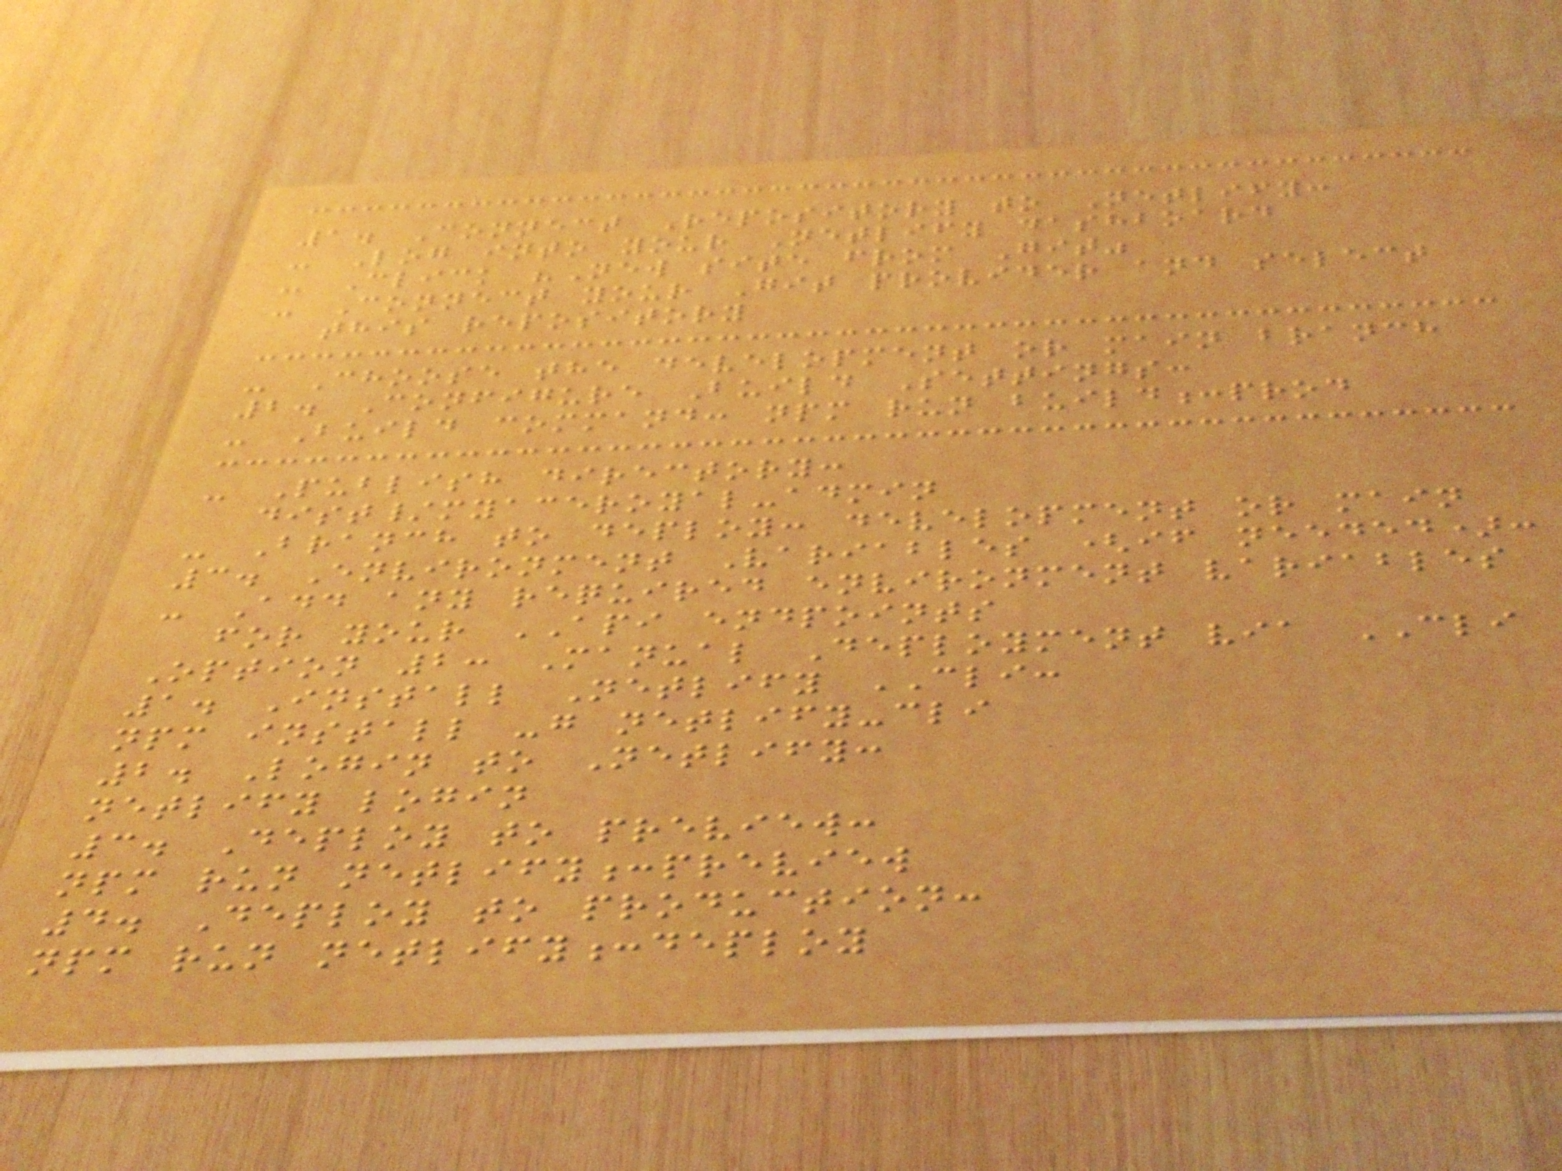1. Connect Repository to Netlify:
- Log into your Netlify dashboard
- Click "New site from Git"
- Connect your Git provider and select
this repository
- Choose the development or main branch
2. Configure Build Settings:
- Build command: npm run build:prod
- Publish directory:
dist/myaceroyal-admin
- Branch to deploy: development or main
3. Environment Variables (if needed):
- Add any required environment variables
for your API endpoints
Option 2: Manual Deployment via CLI
1. Install Netlify CLI:
npm install -g netlify-cli
2. Login to Netlify:
netlify login
3. Deploy to preview:
npm run netlify:preview
4. Deploy to production:
npm run netlify:deploy
